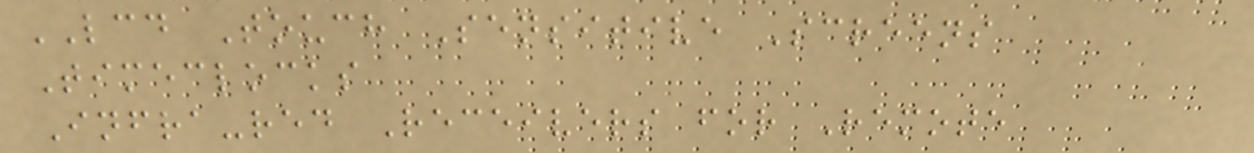LCD Touch Sensitive Screens
Timeclocks
Infra-red Receivers for Remote
